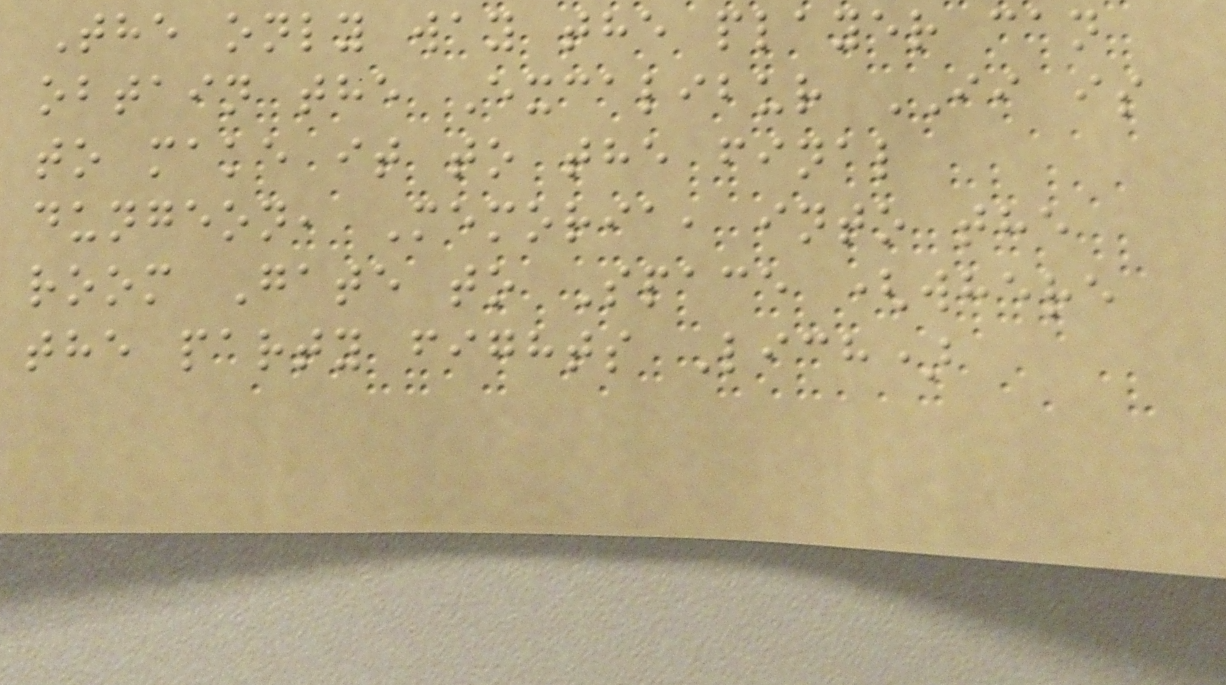The only way the player can
obtain the Excalibur II is
to make it to the final
dungeon, Memoria, into the
room Gate to Space (where
the party fights Lich)
